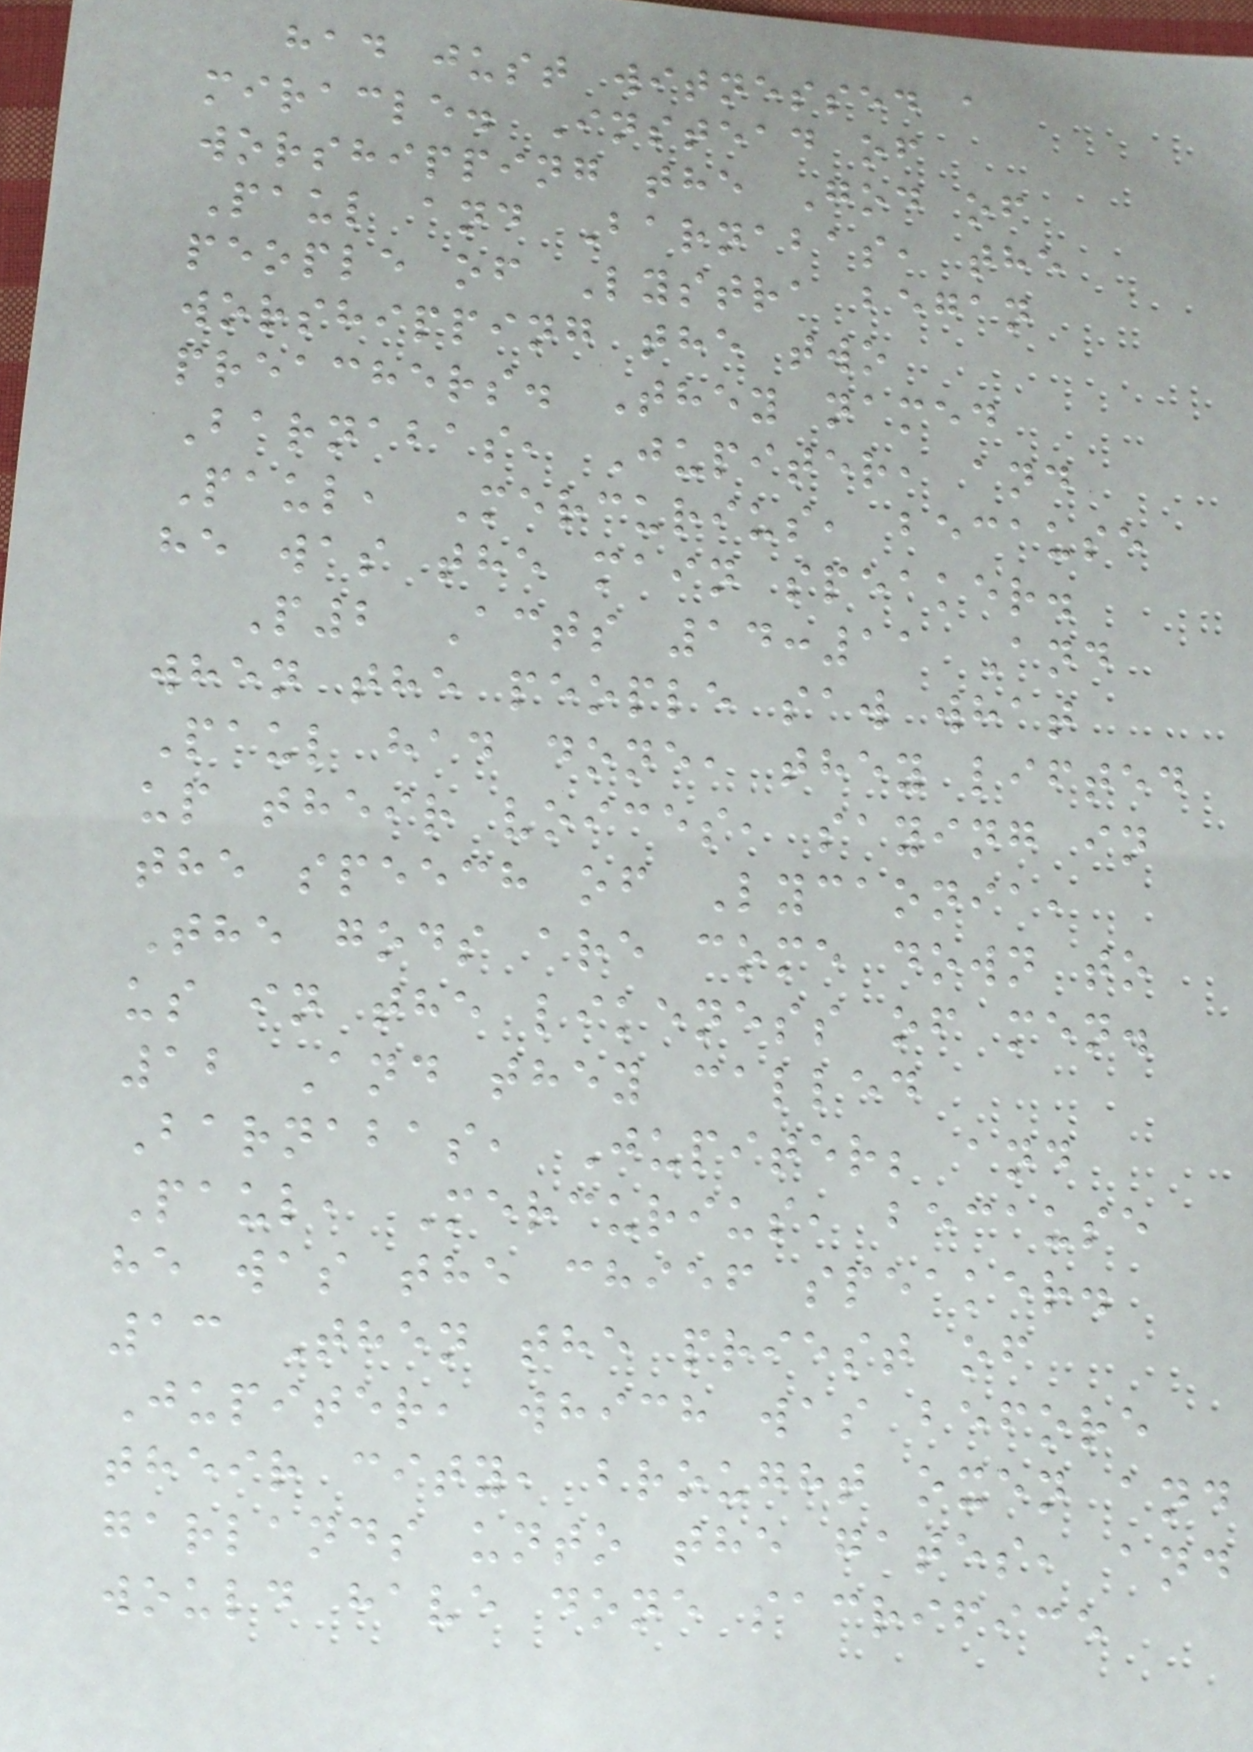had just witnessed a
miracle. Instead of
worshipping the God of
Paul and Barnabas, the
people of Lystra began
worshipping the two
preachers. They named
Barnabas, Jupiter, and
Paul, Mercurius, because
he was the main speaker.
P2 Acts 14:11 And
when the people saw what
Paul had done, they lifted
up their voices, saying in
the speech of Lycaonia,
The gods are come down to
us in the likeness of men.
12 And they called
Barnabas, Jupiter; and
Paul, Mercurius, because
he was the chief speaker.
13 Then the priest of
Jupiter, which was before
their city, brought oxen and
garlands unto the gates, and
would have done sacrifice
